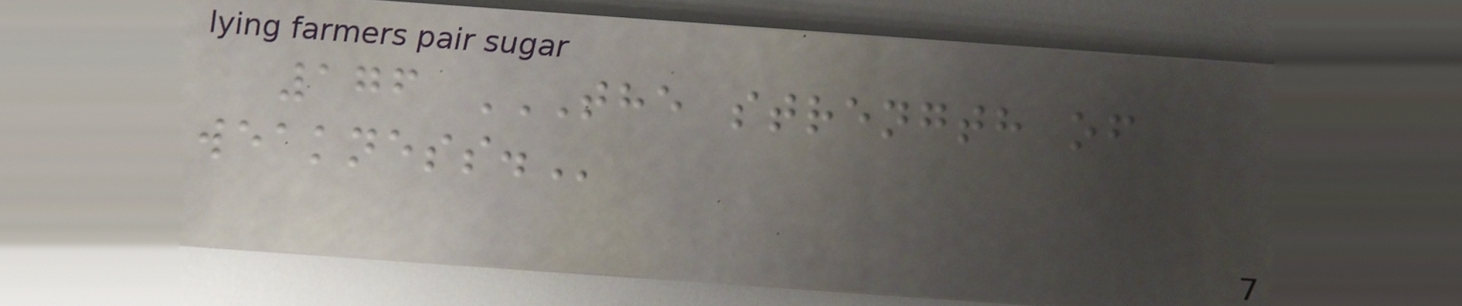176 THE STRENGTH OF
WEAKNESS.
